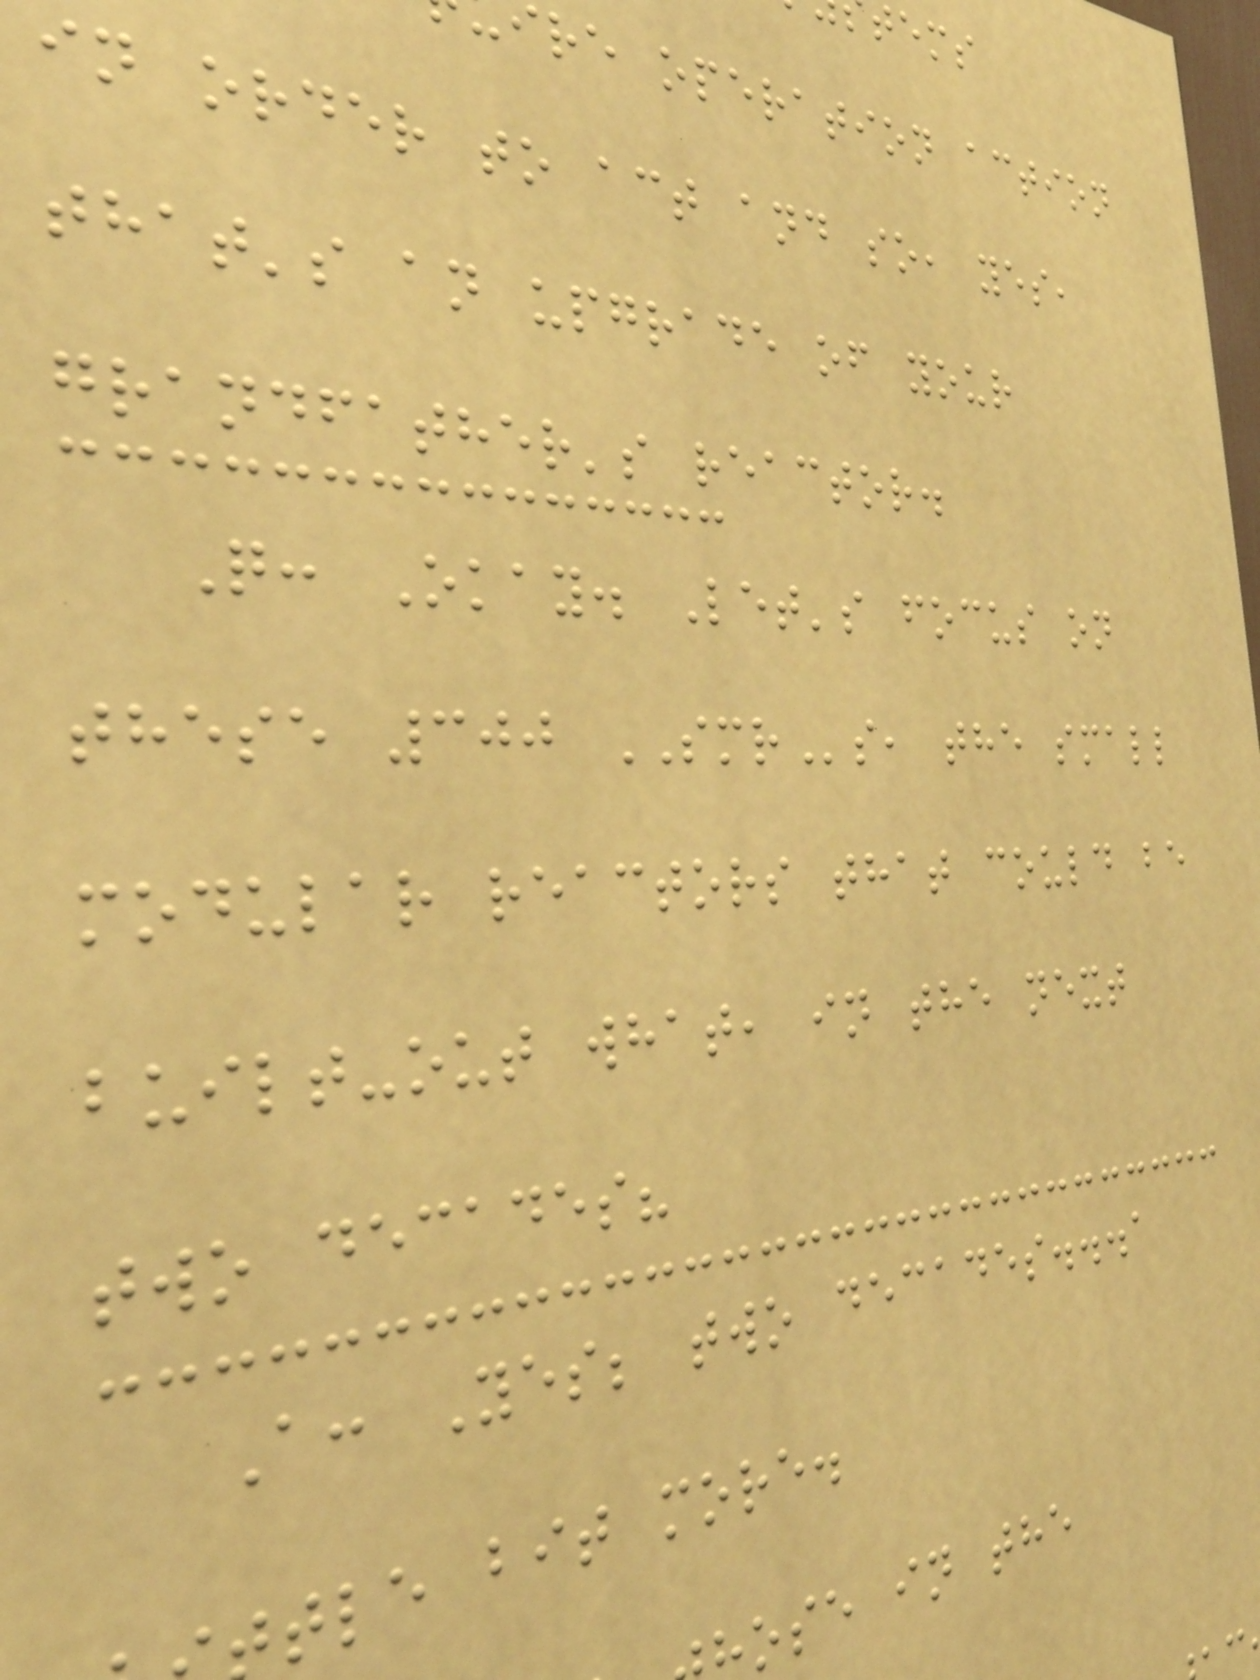re operation action
in order to act and so, yes,
that's an upgrade of your
grandfather's reactor.
Q: Okay. Let's focus on
these 300 SMRs, the small
modular reactors that could be
built-out what, in the next
two decades?
A: Yes; two decades...a
tle bit more.
ose in the
